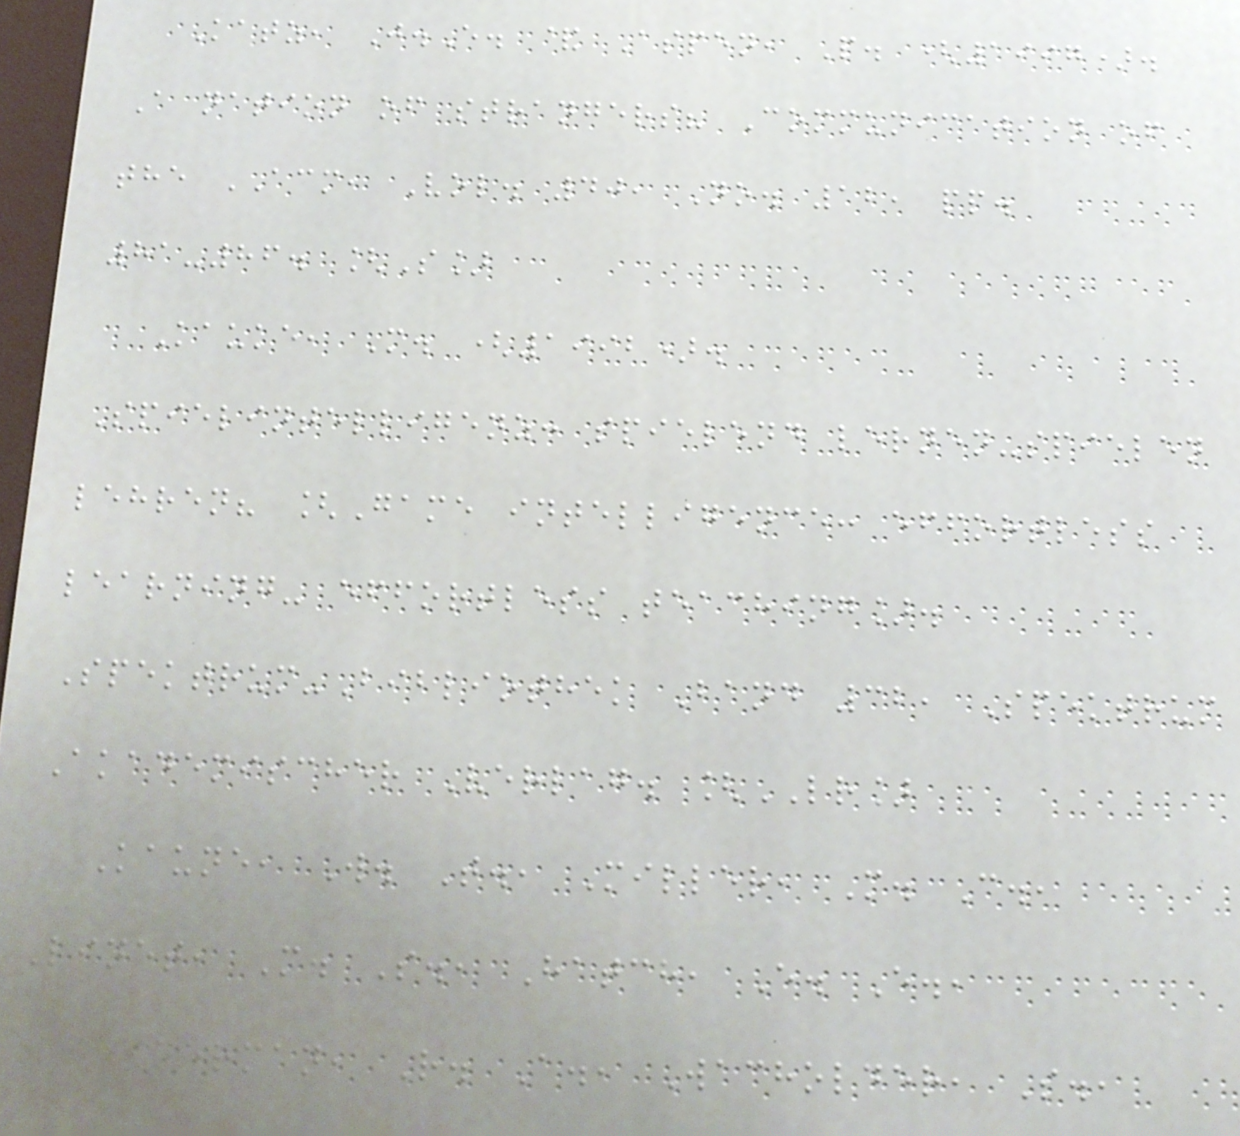Katz, J.E. & Aspen, P. (1997).
A nation of strangers? Communication of
the ACM, Vol. 40, No. 12, pp.
81-86. [S]
Kauke, M. (1992).
Spielintelligenz: spielend lernen-spielen
lehren? [Game intelligence: effortless
learning- effortless teaching].
Spektrum-Bibliothek Band 32, Spektrum
Akademischer Verlag. [LR]
Kaune, W. T., Miller, M. C.,
Linet, M. S., Hatch, E. E.,
Kleinerman, R. A., Wacholder, S.,
